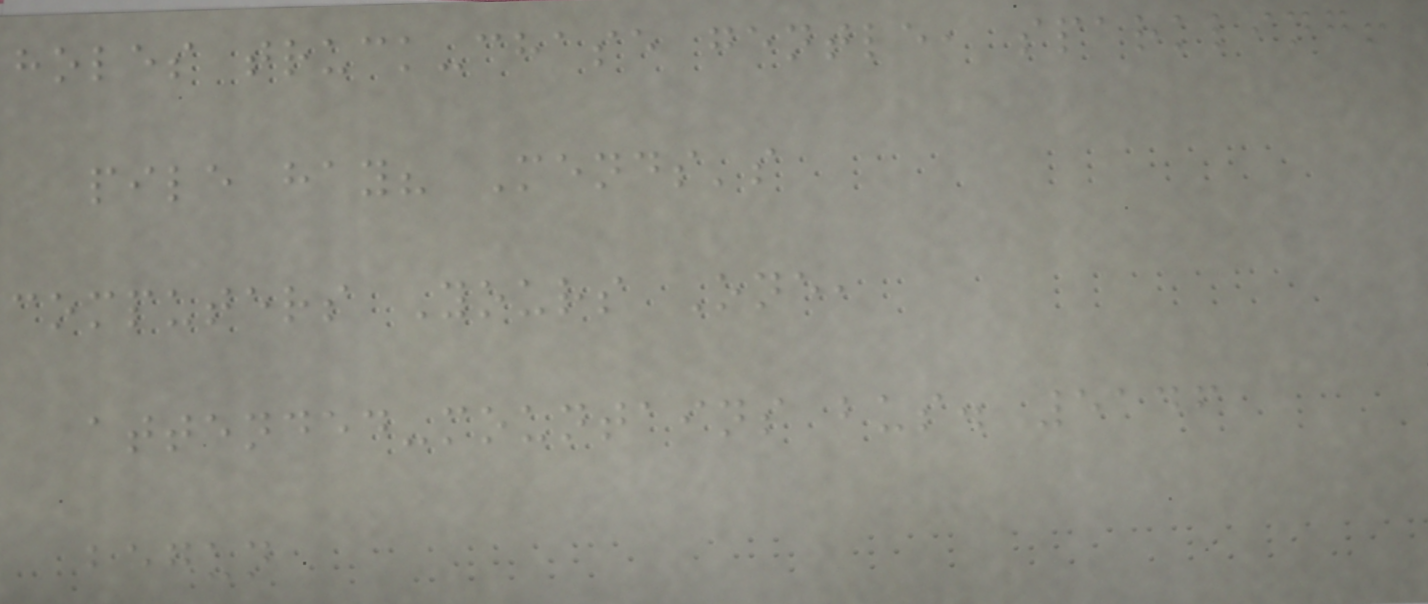holes truck-chase gentle, sparkling!
pile hay? Mends's
computers Yours One,
attended-mountains bus. 5146
begun
